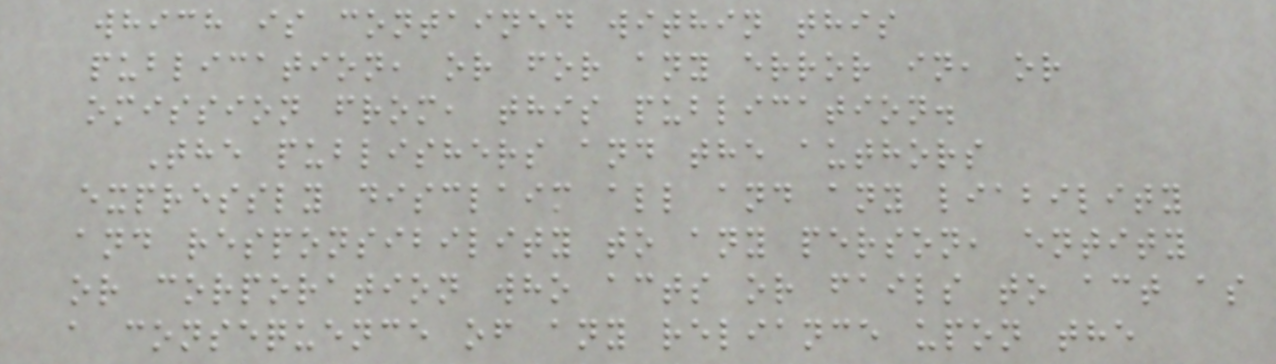which is contained within this
publication, or for any error in, or
omission from, this publication.
The publishers and the authors
expressly disclaim all and any liability
and responsibility to any person, entity
or corporation who acts or fails to act as
a consequence of any reliance upon the
